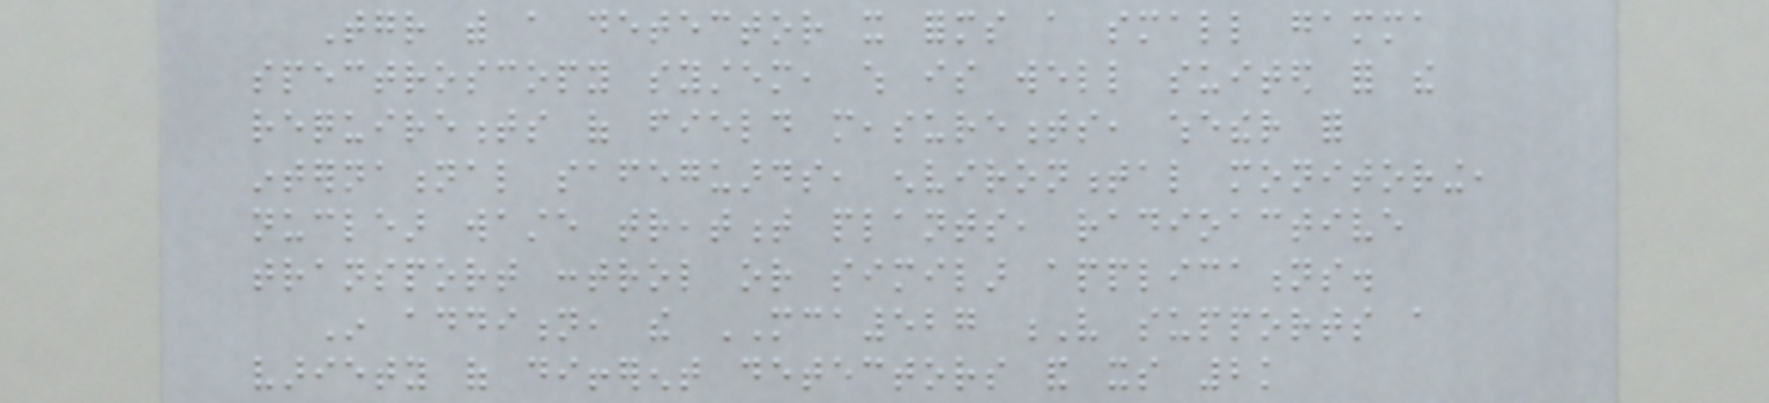Together with a detector it forms a small gamma
spectroscopy system, which is well suited for the
requirements of field measurements, whether for
international safeguards, environmental monitoring,
nuclear waste treatment plants, radioactive
transport control or similar applications.
In addition, the MCA527 V supports a
variety of different detectors and its 2k
